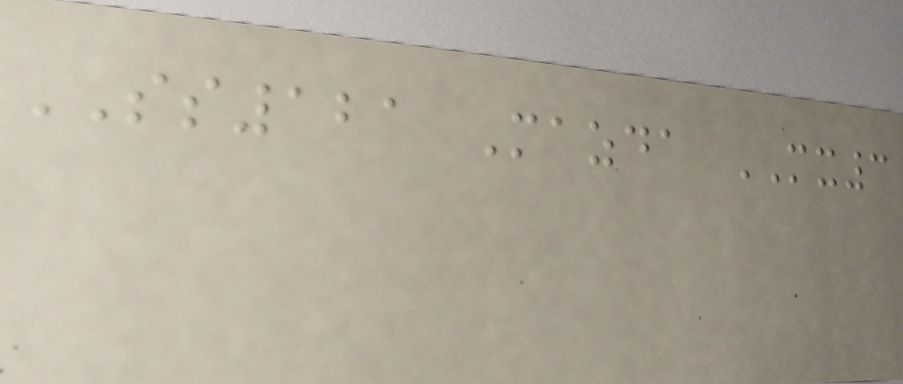SS121 Mazda MX3
